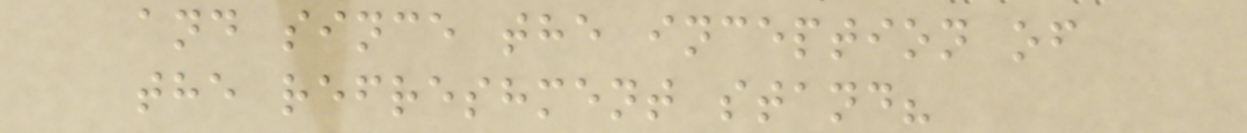and since the inception of
the refreshment stand?
